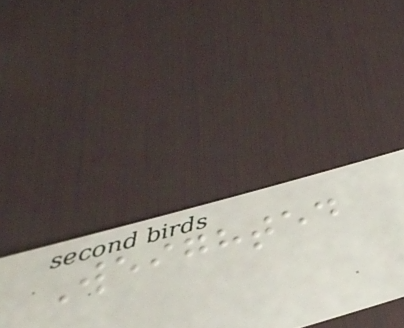Weighted
